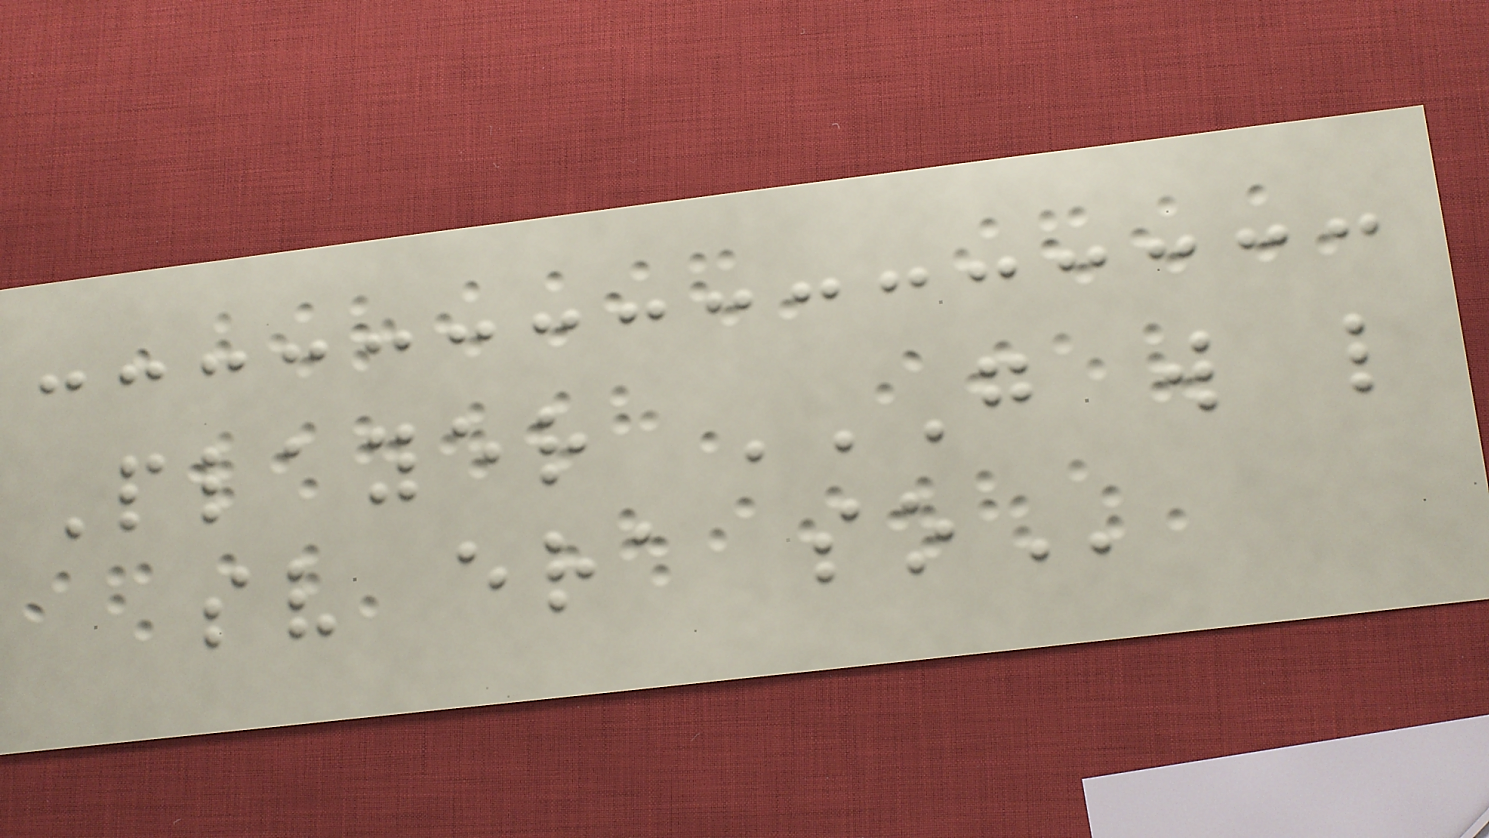Player G W L
SV ERA SO
